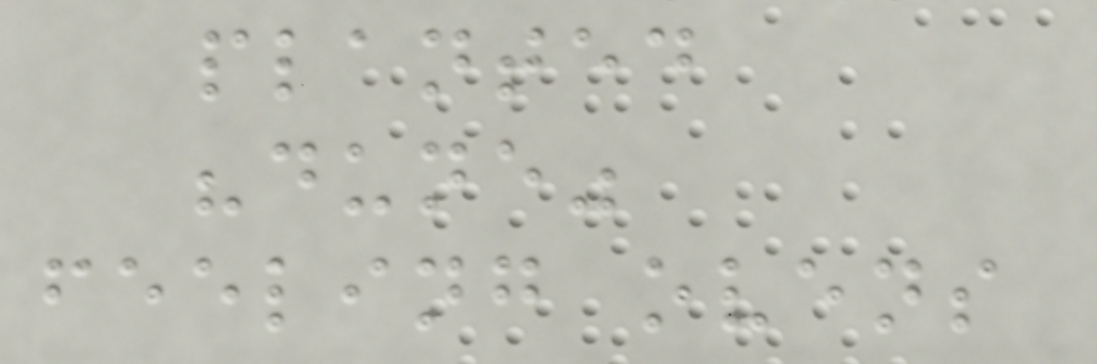planted
"dune"
feeling ovens
